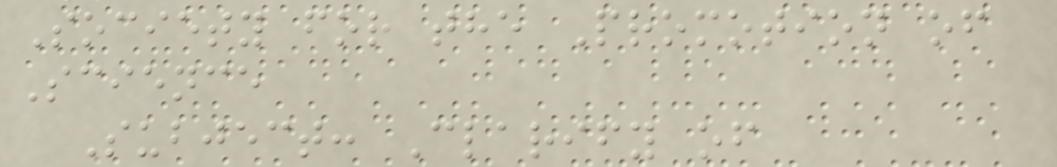Society for the Promotion of
Science
Subject: Clarify of
